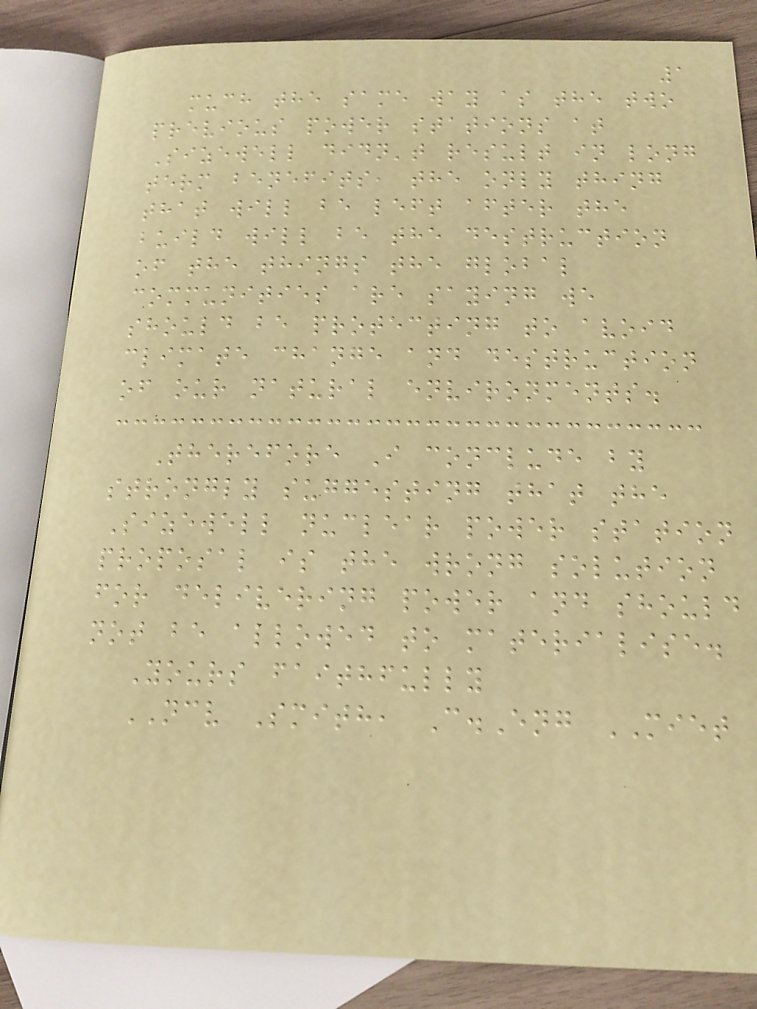1
much the same way as the two
previous power stations at
Sizewell didn't result in long
term benefits, the only thing
that will be left after the
build will be the destruction
of the things the global
communities are saying we
should be protecting to avoid
climate change and destruction
of our natural environments.
Therefore I conclude by
strongly suggesting that the
Sizewell nuclear power station
proposal is the wrong solution
for delivering power and should
not be allowed to materialise.
Yours faithfully
NCV Smith, C.Eng MIET
